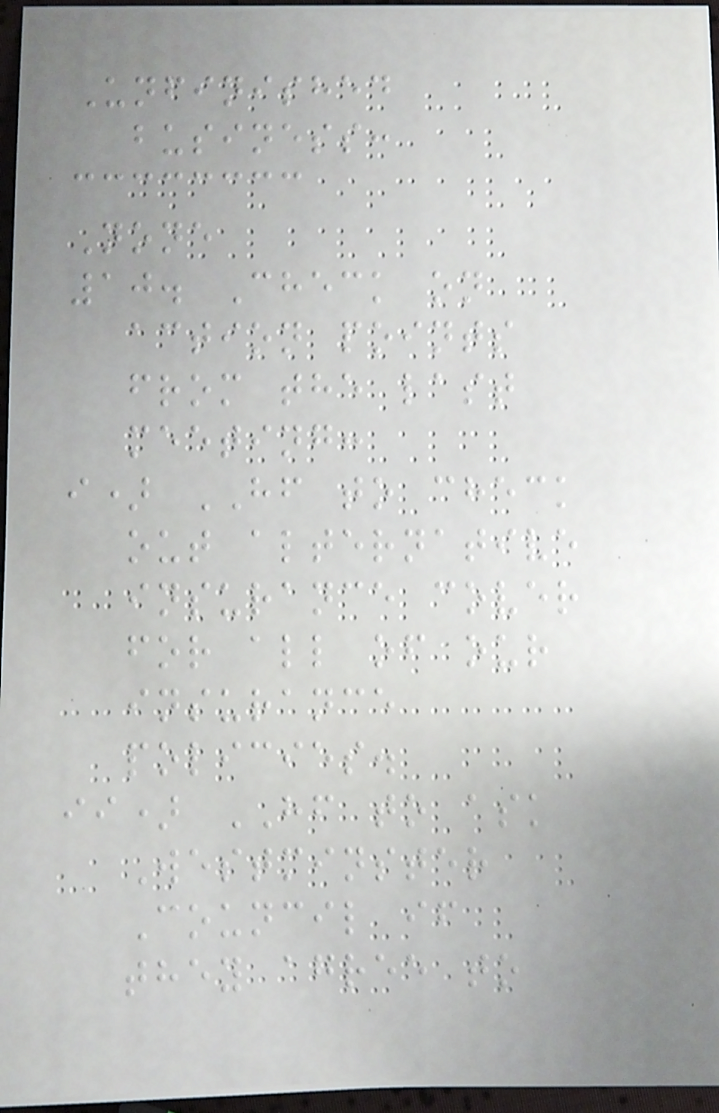Unfinished
business:
None
10. Check on
action points
from the last
meeting:
i) HF to check
out alternative
insurance cover
for all of our
insurance
policies.
ii) HF to ask
Westminster
Council if
they agree to
